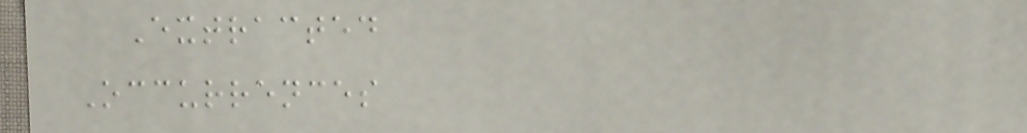Extracted
Occurrences
